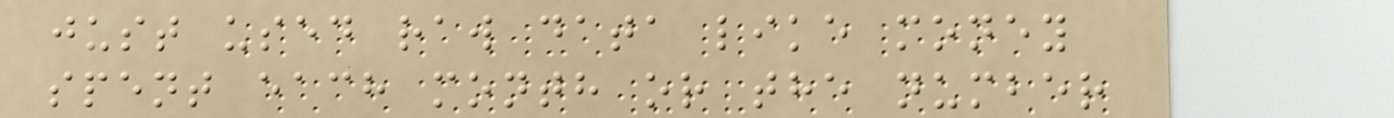just used raw data like money
spent each month or the number
